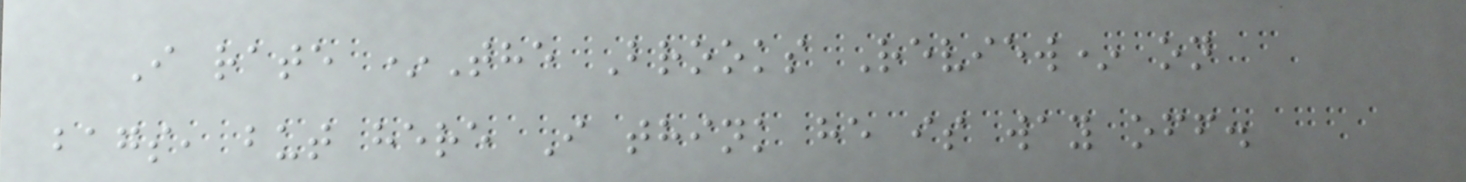I rate *The Brooks Review* on
bags, but here I think he is way off.
